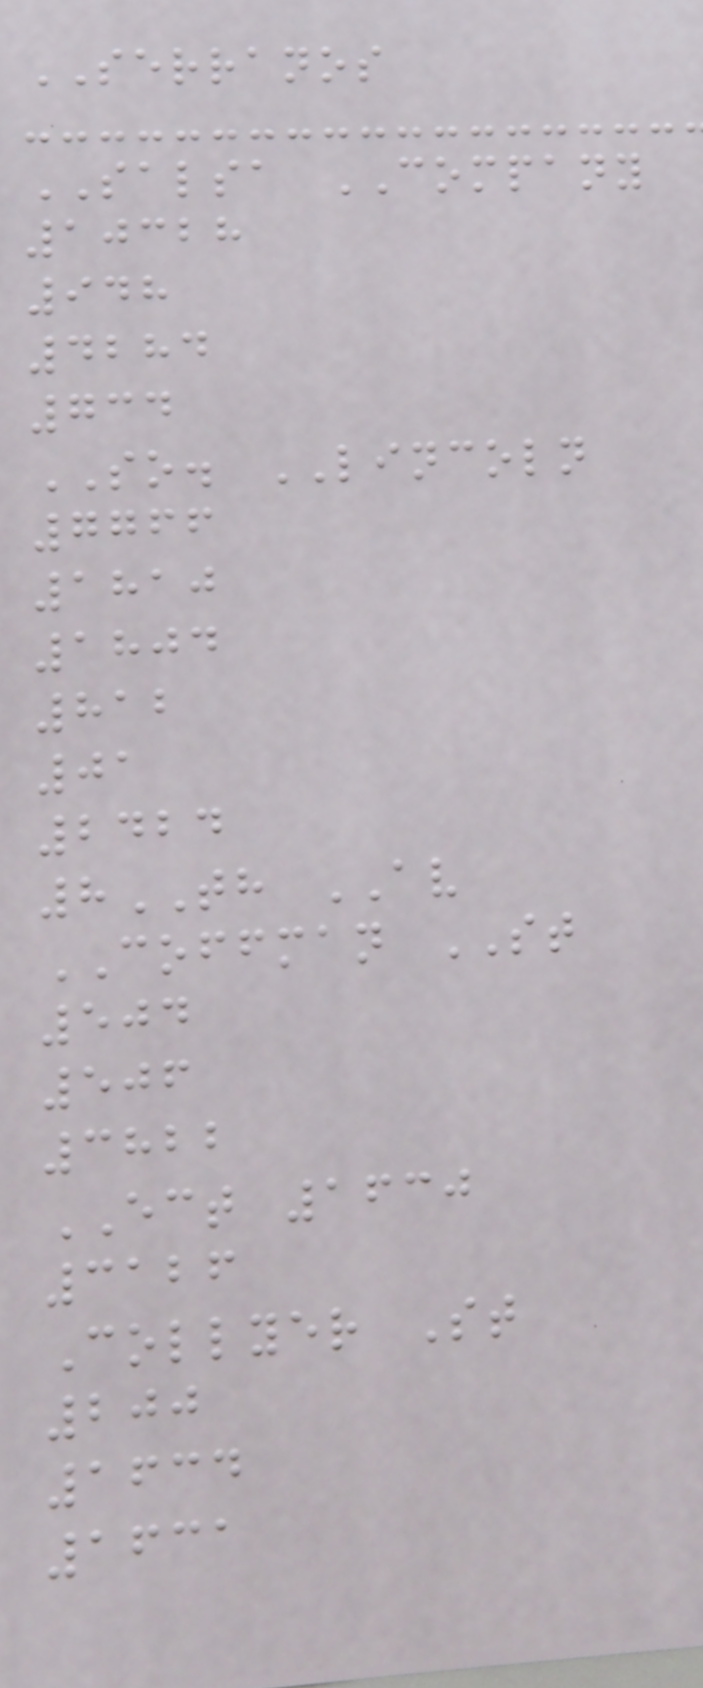SERRANOS
SALSA COMPANY
10328
948
4284
734
SO. LINCOLN
7766
1810
1804
812
01
2424
8TH AV
COFFMAN ST
504
506
3822
ECT 1630
3126
Collyer St
200
1634
1631
